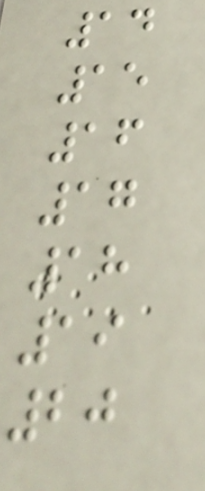14
15
16
17
18
19
20
